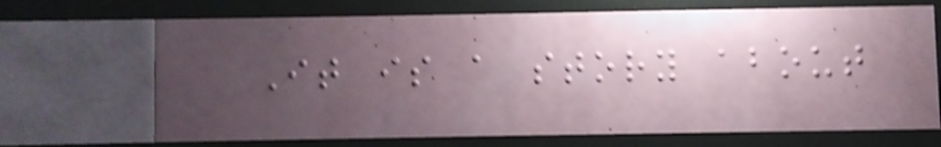It is a story about
